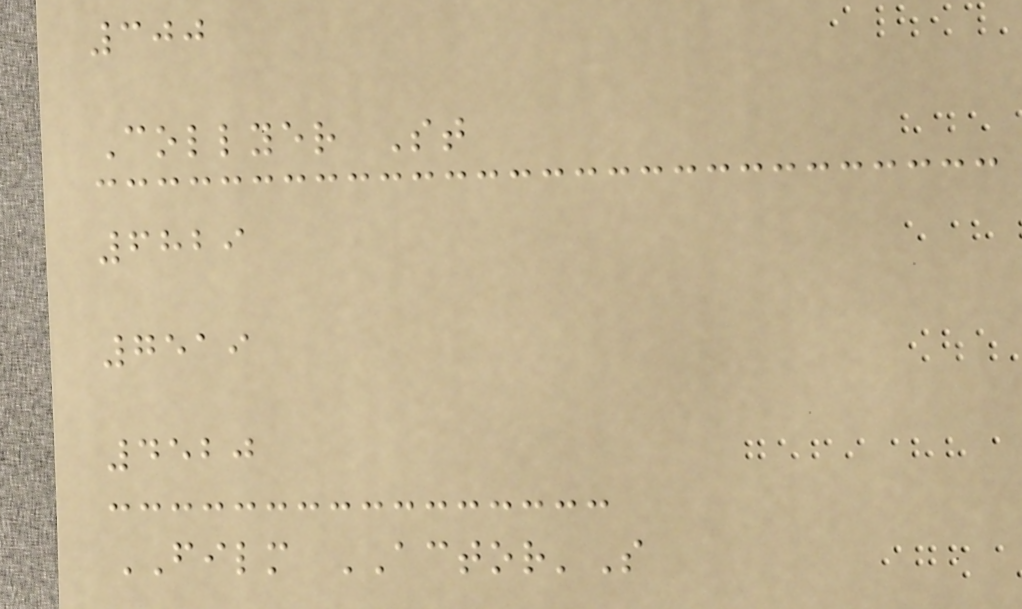300
Collyer St
6829
7519
4520
FILM ACTOR'S
